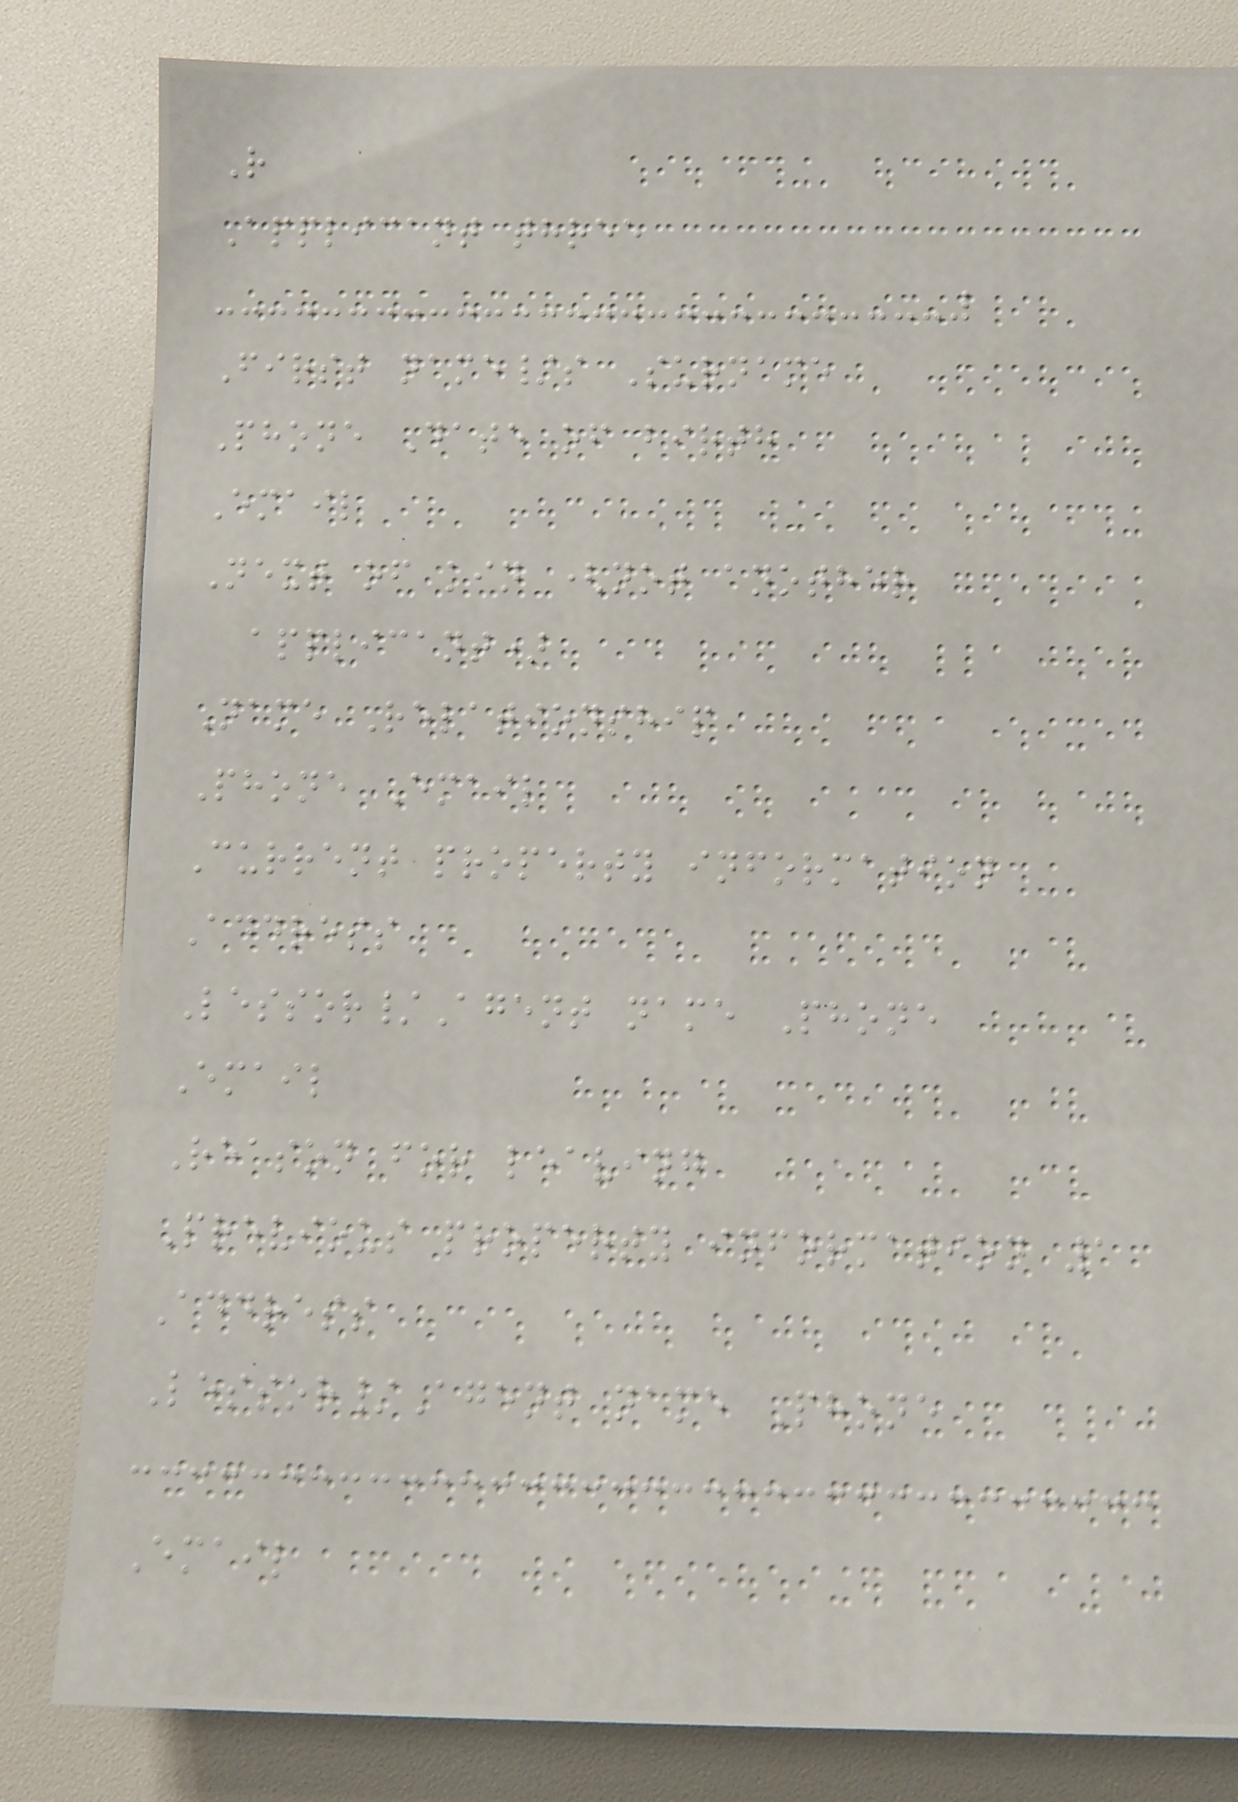R
Applicant three
First name/s Surname
Phone Date of birth
Email
Next of kin (not another
applicant)
Name Relationship
Phone Email
Current property information
Address
Lessor/Agent name Phone
Email
Reason for leaving
Previous property information 1
Address
Lessor/Agent name Phone
Email
